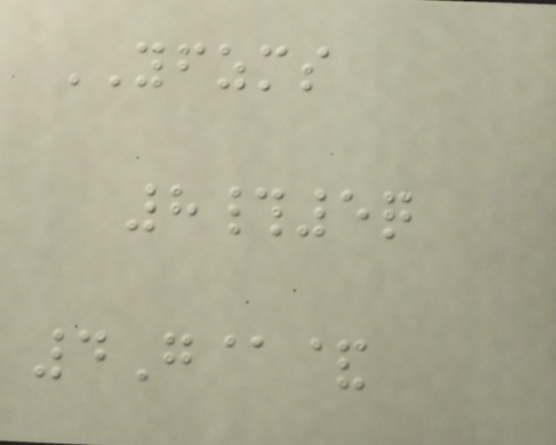YFZMS
8#5q
4G@&
